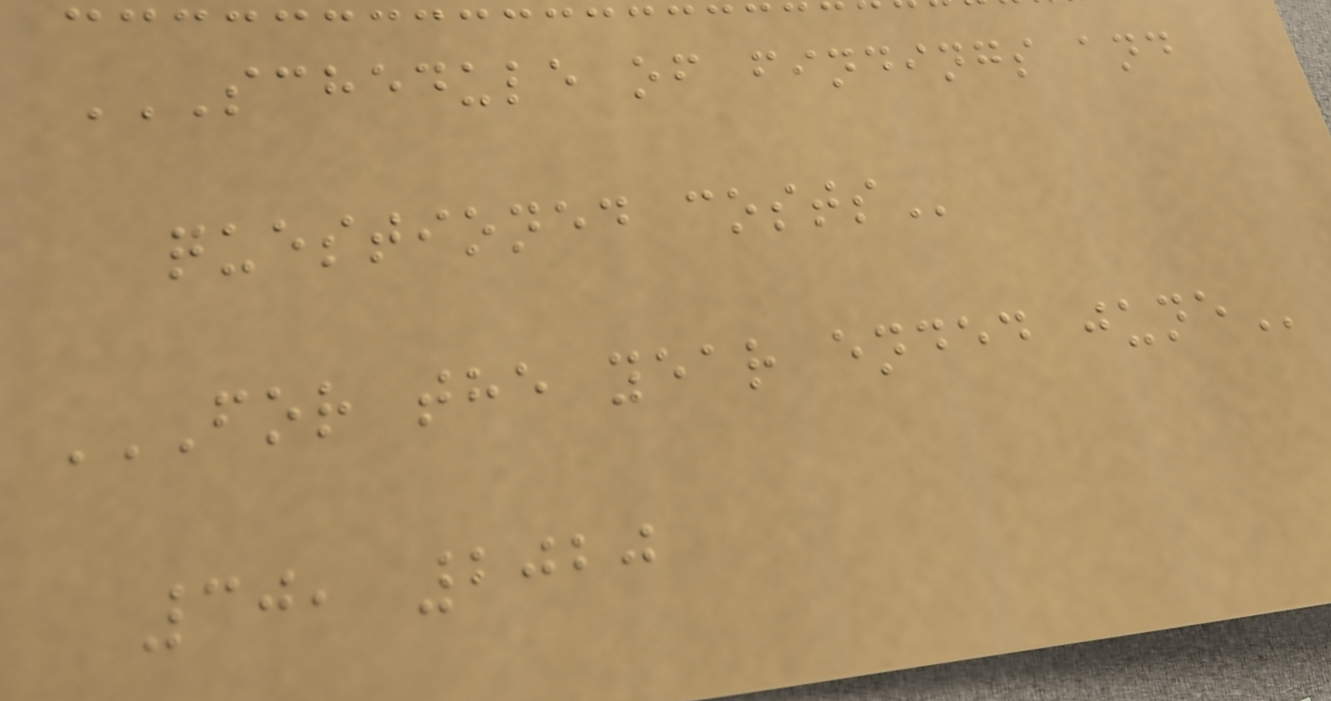SCHEDULE OF FINDINGS AND
QUESTIONED COSTS
FOR THE YEAR ENDED JUNE
30, 2020
